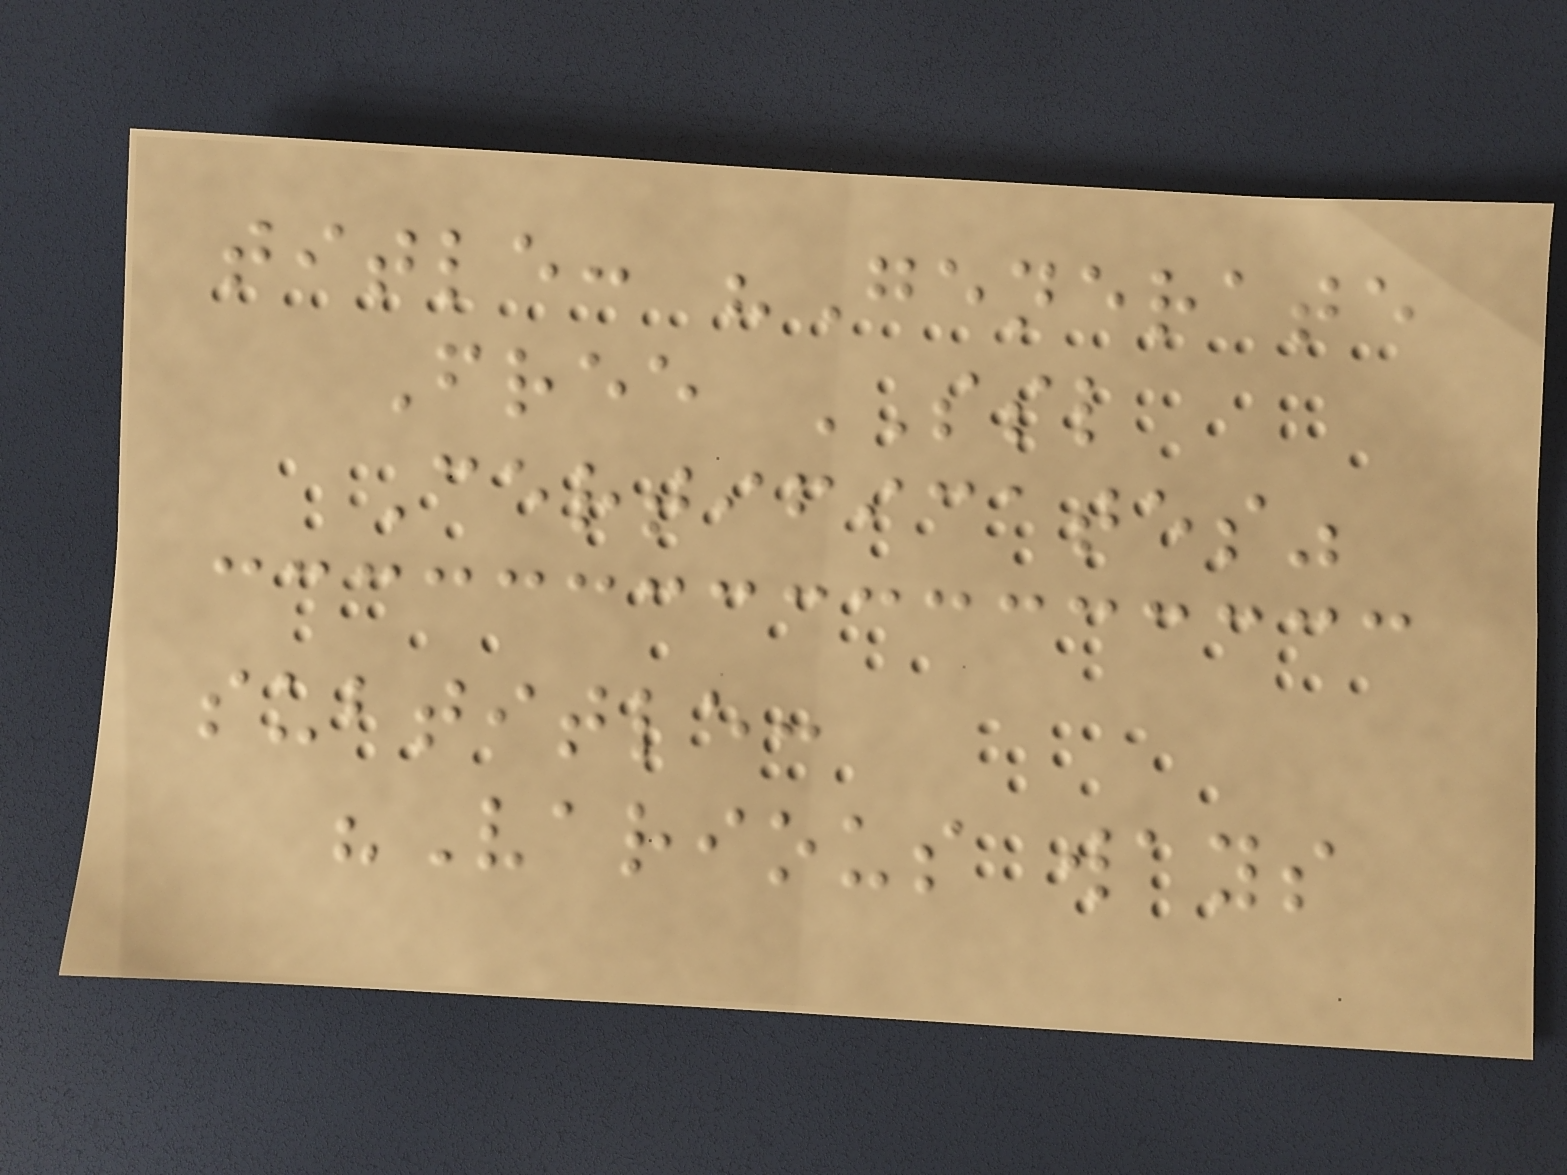title: "Generate
Free SSL
Certificates"
subtitle:
"Various ways
